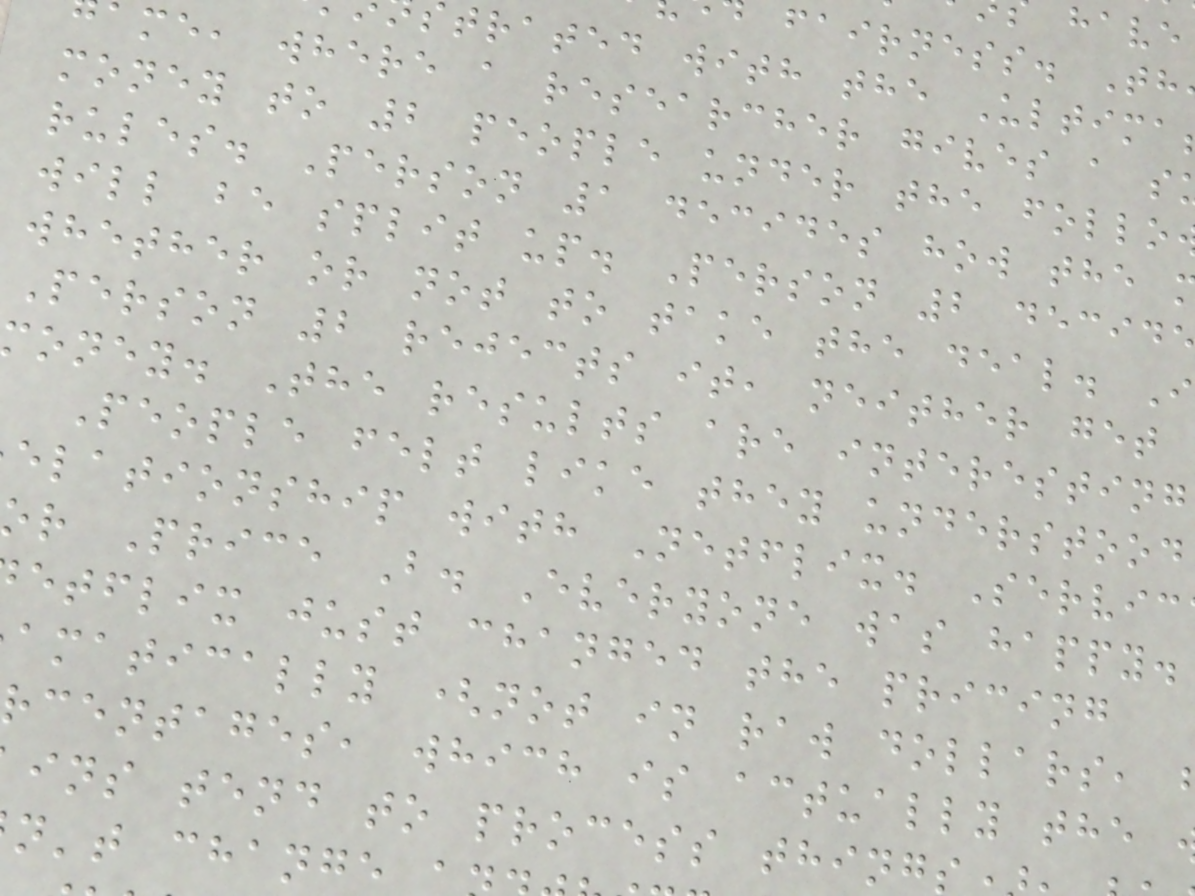fairness. Th
trated with the Ultima
ame, where a researcher gives a s
money to 2 people under the follo
rules. Person 1 decides how the
will be split up. Person 2 decide
whether or not to take the deal. I
Person 2 rejects it, neither get
oney. The results are interesting
People felt like they understood
elationship with Netflix. Servic
r Price B. Everyone was happy.
etflix just changed the pricing
amatically (not in raw dollars,
rcentages, which is actually the
ins tend to process thing
